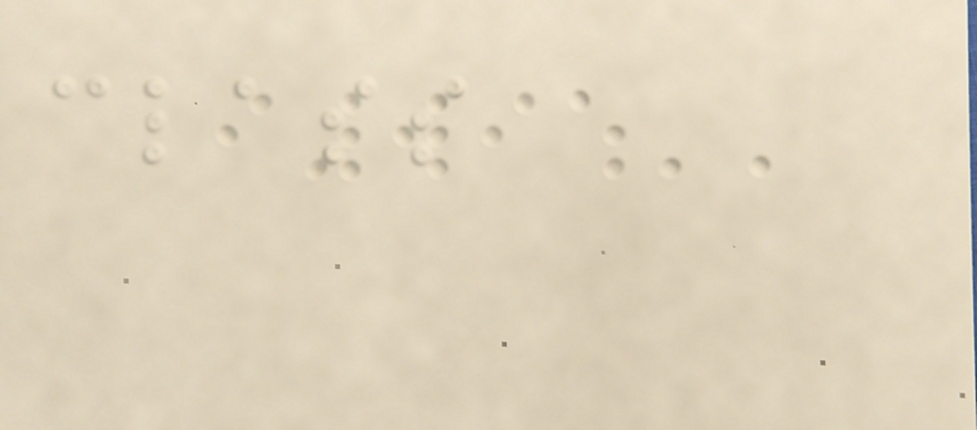class
